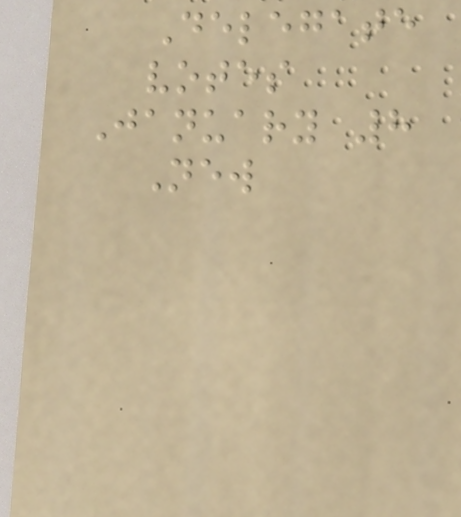Delegate
votes
January 8
New
